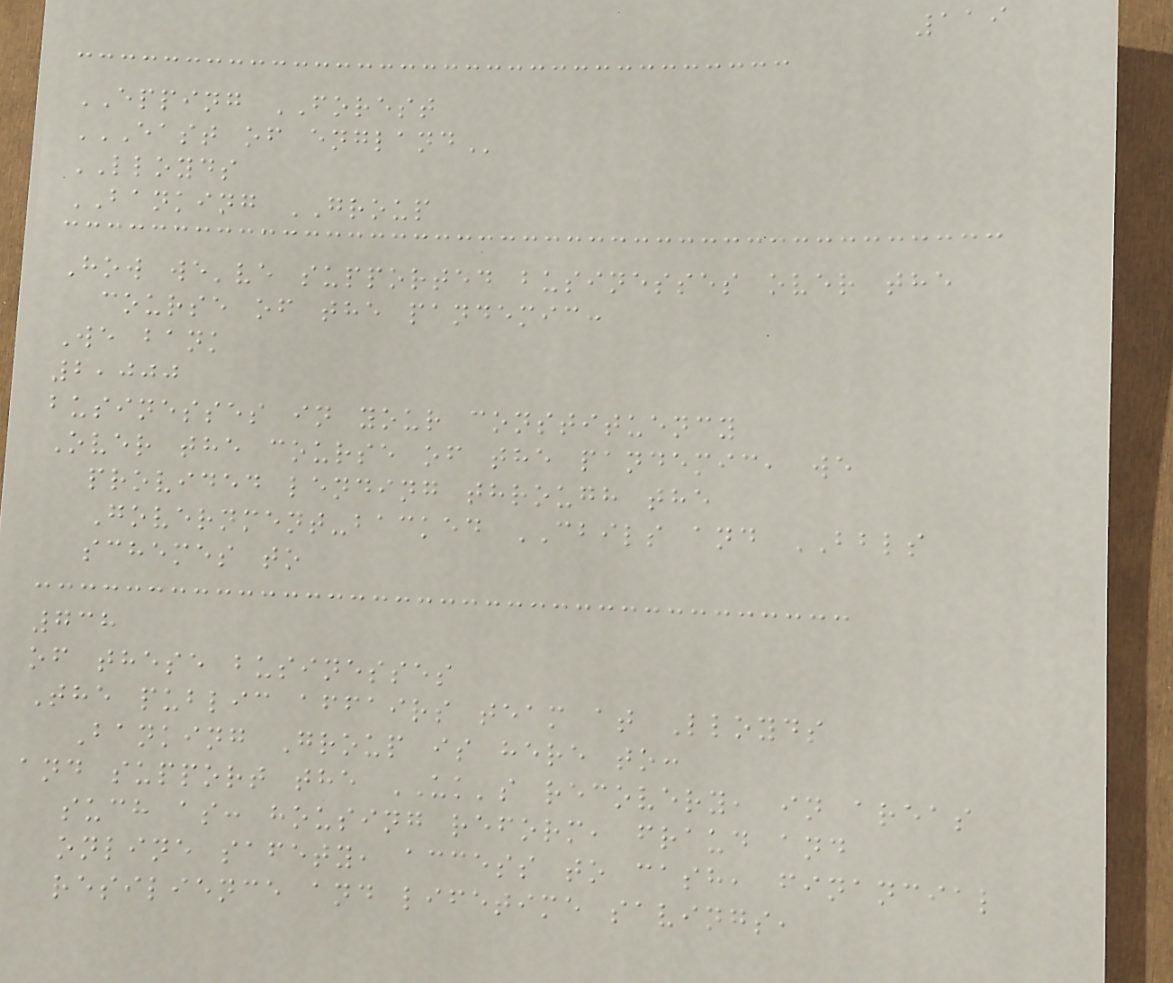119
EPPING FOREST
EAST OF ENGLAND
LLOYDS
BANKING GROUP
How we've supported businesses over the
course of the pandemic:
We bank
2,000
businesses in your constituency
Over the course of the pandemic, we
provided lending through the
Government-backed CBILS and BBLS
schemes to
738
of these businesses
The public affairs team at Lloyds
Banking Group is here to:
and support the UK's recovery, in areas
such as: housing reform, fraud and
online safety, access to cash, financial
resilience and lifetime savings,
